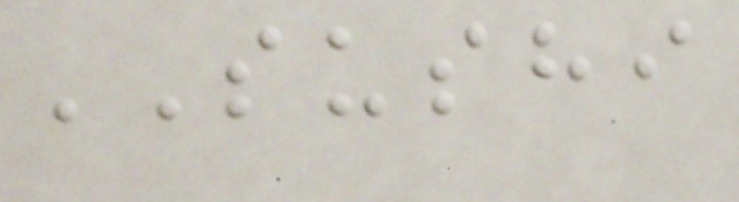SUSHI
